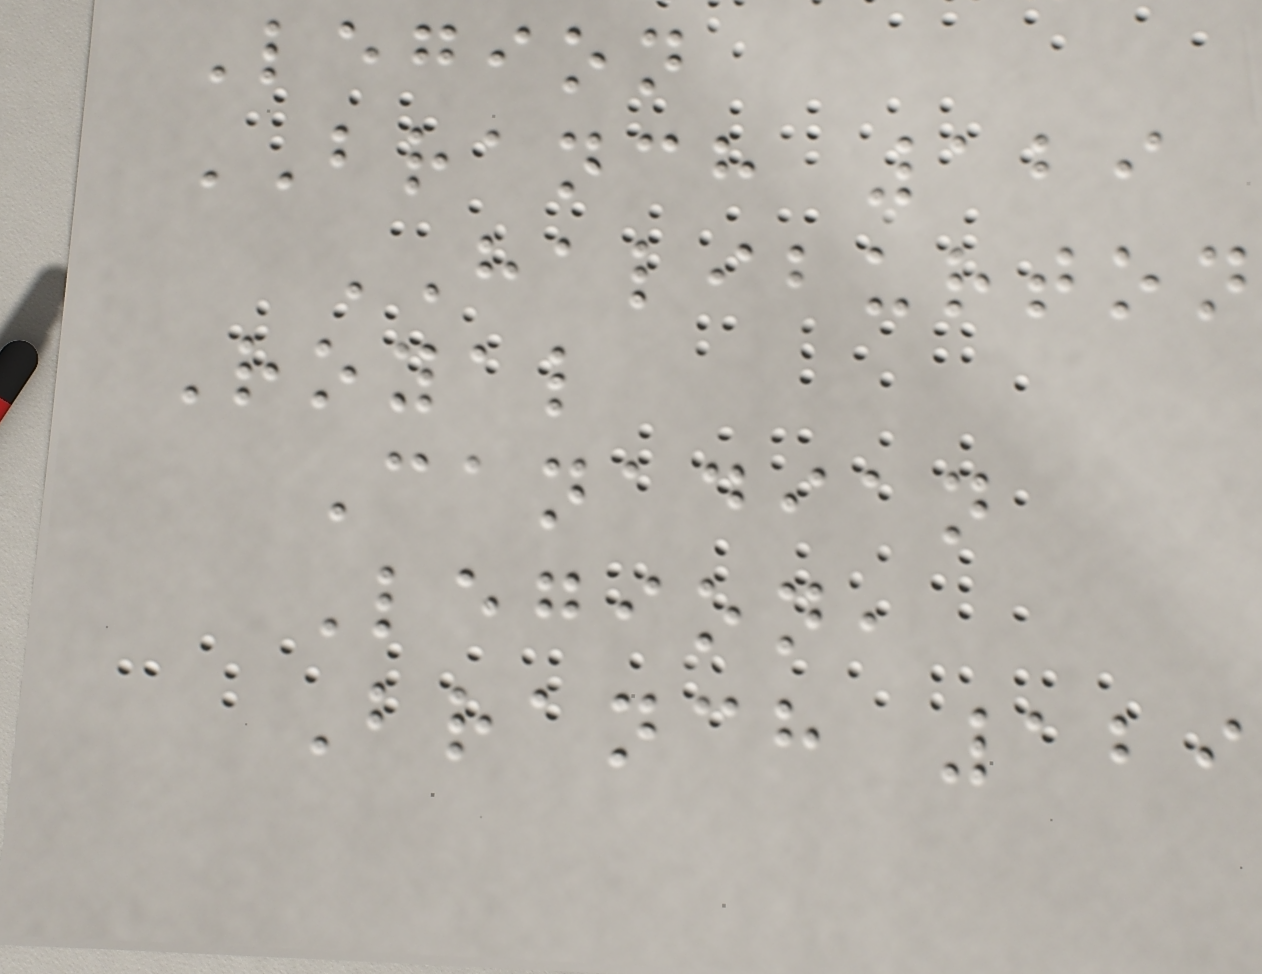Legion
BRANCH 129
HALIBURTON
Royal
Canadian
Legion,
Branch 129
